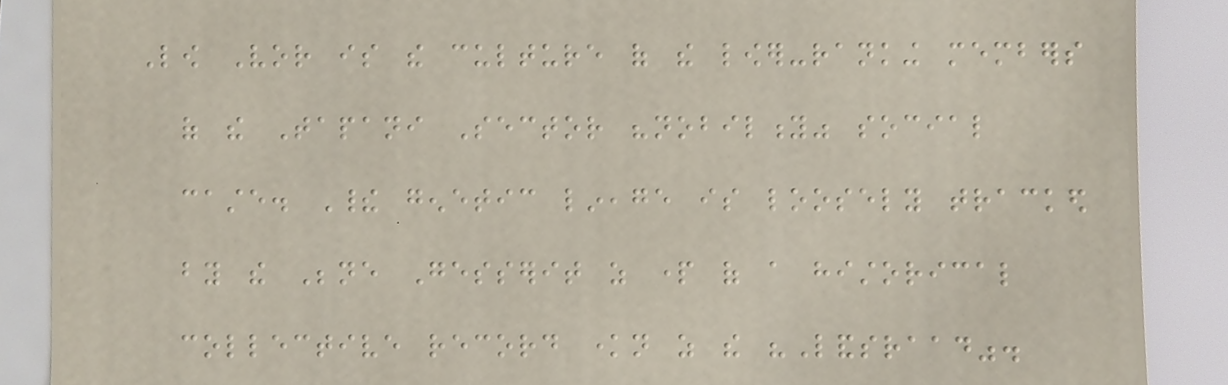Low Vor is the culture of the lower-ranking members
of the Tapani Sector "nobility" social
caste. Their genetic lineage is loosely tracked
by the Bene Gesserit as part of a historical
collective record known as the "Landsraad".
